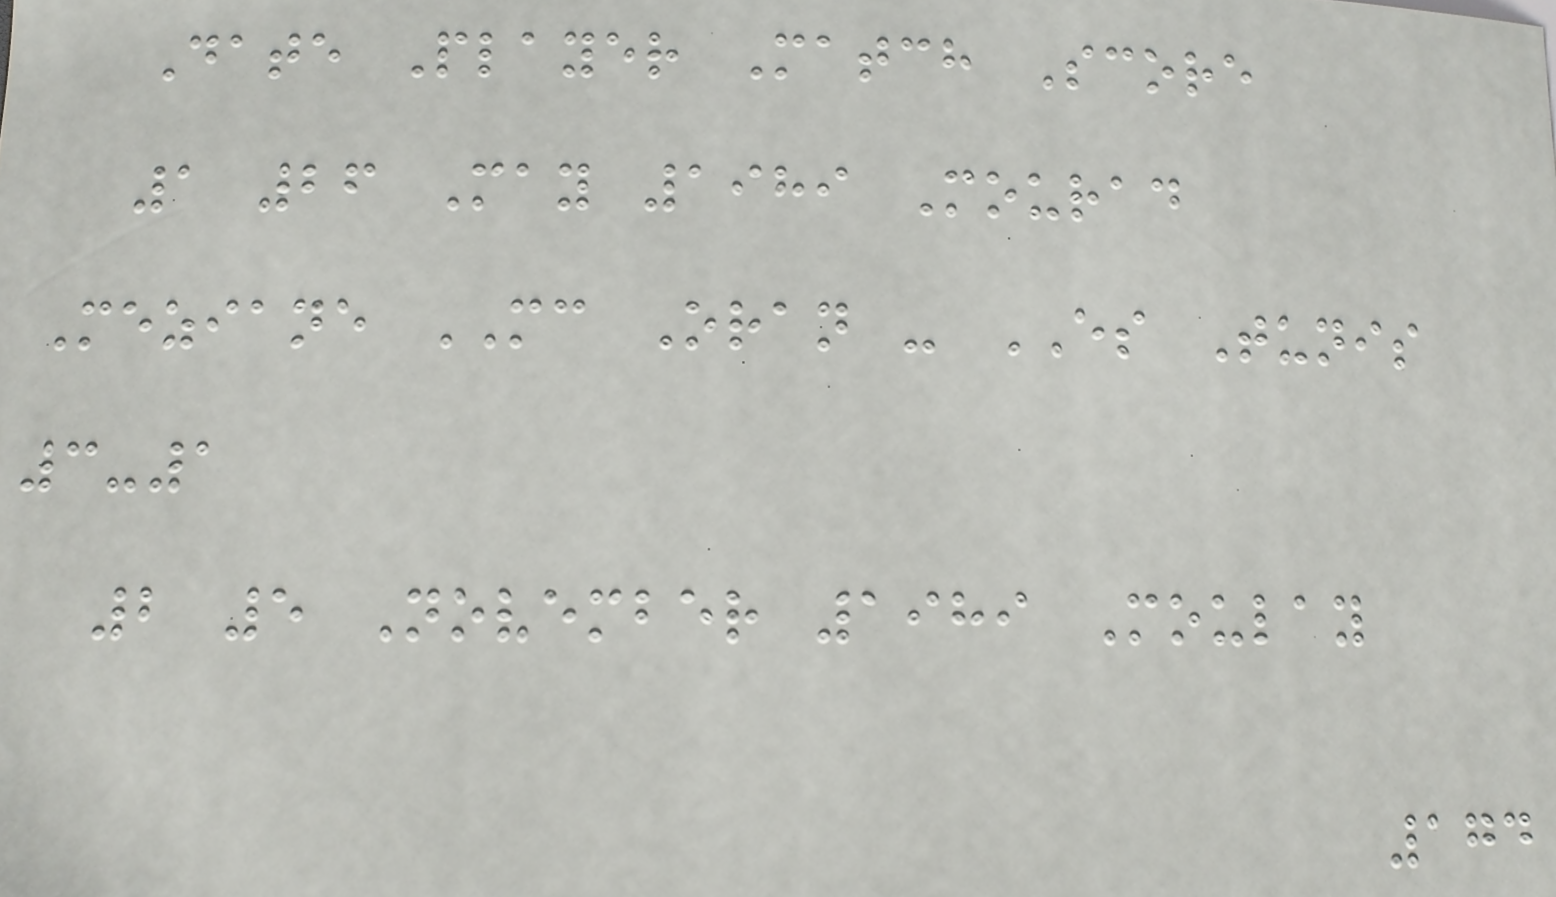Date Player Match Score
1 26 May 1989 Mourad
Meziane MC Oran - ES Tunis
3-1
2 5 November 1989 Moulay
174
